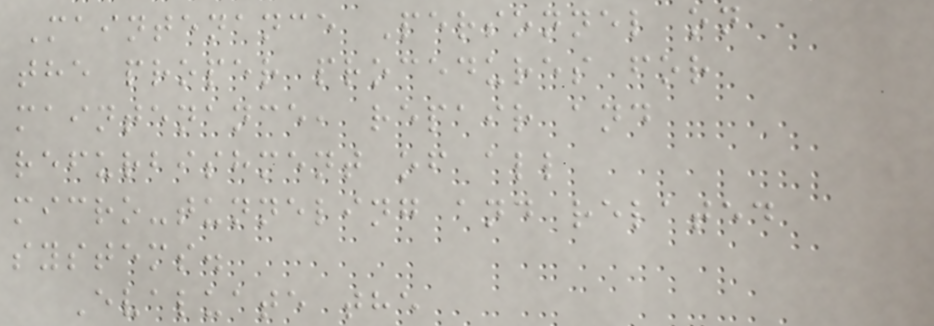Maintenance Personnel on
the proper procedures for
maintenance, repair and
refurbishment of all
micro-tunneling and related
systems.
Evaluate the
